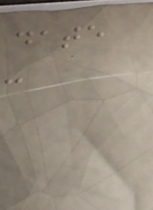date
-
